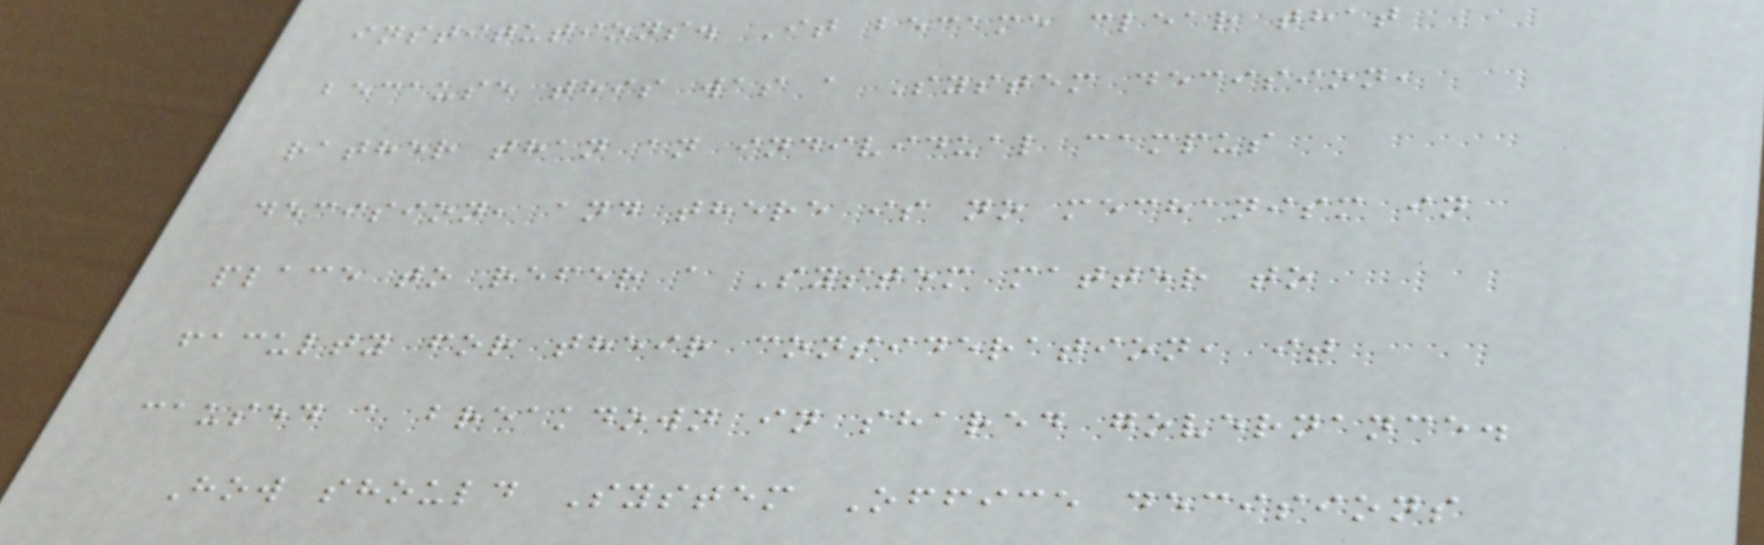institutions. It became clear that
because this was a System decision,
rather than an individual campus
decision, and there is no mechanism in
place to refer a System matter to
faculty for their consideration, it
caused a breakdown in shared governance.
How should System Office decisions
